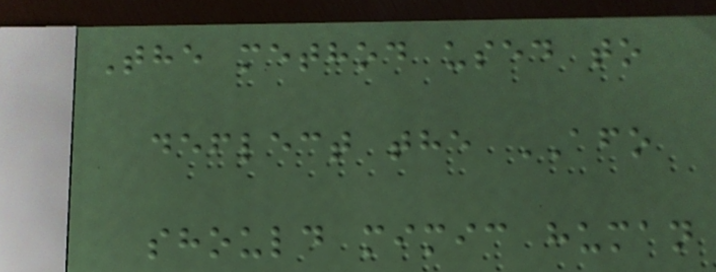The method used to
deflect the AFO
should mimic human
